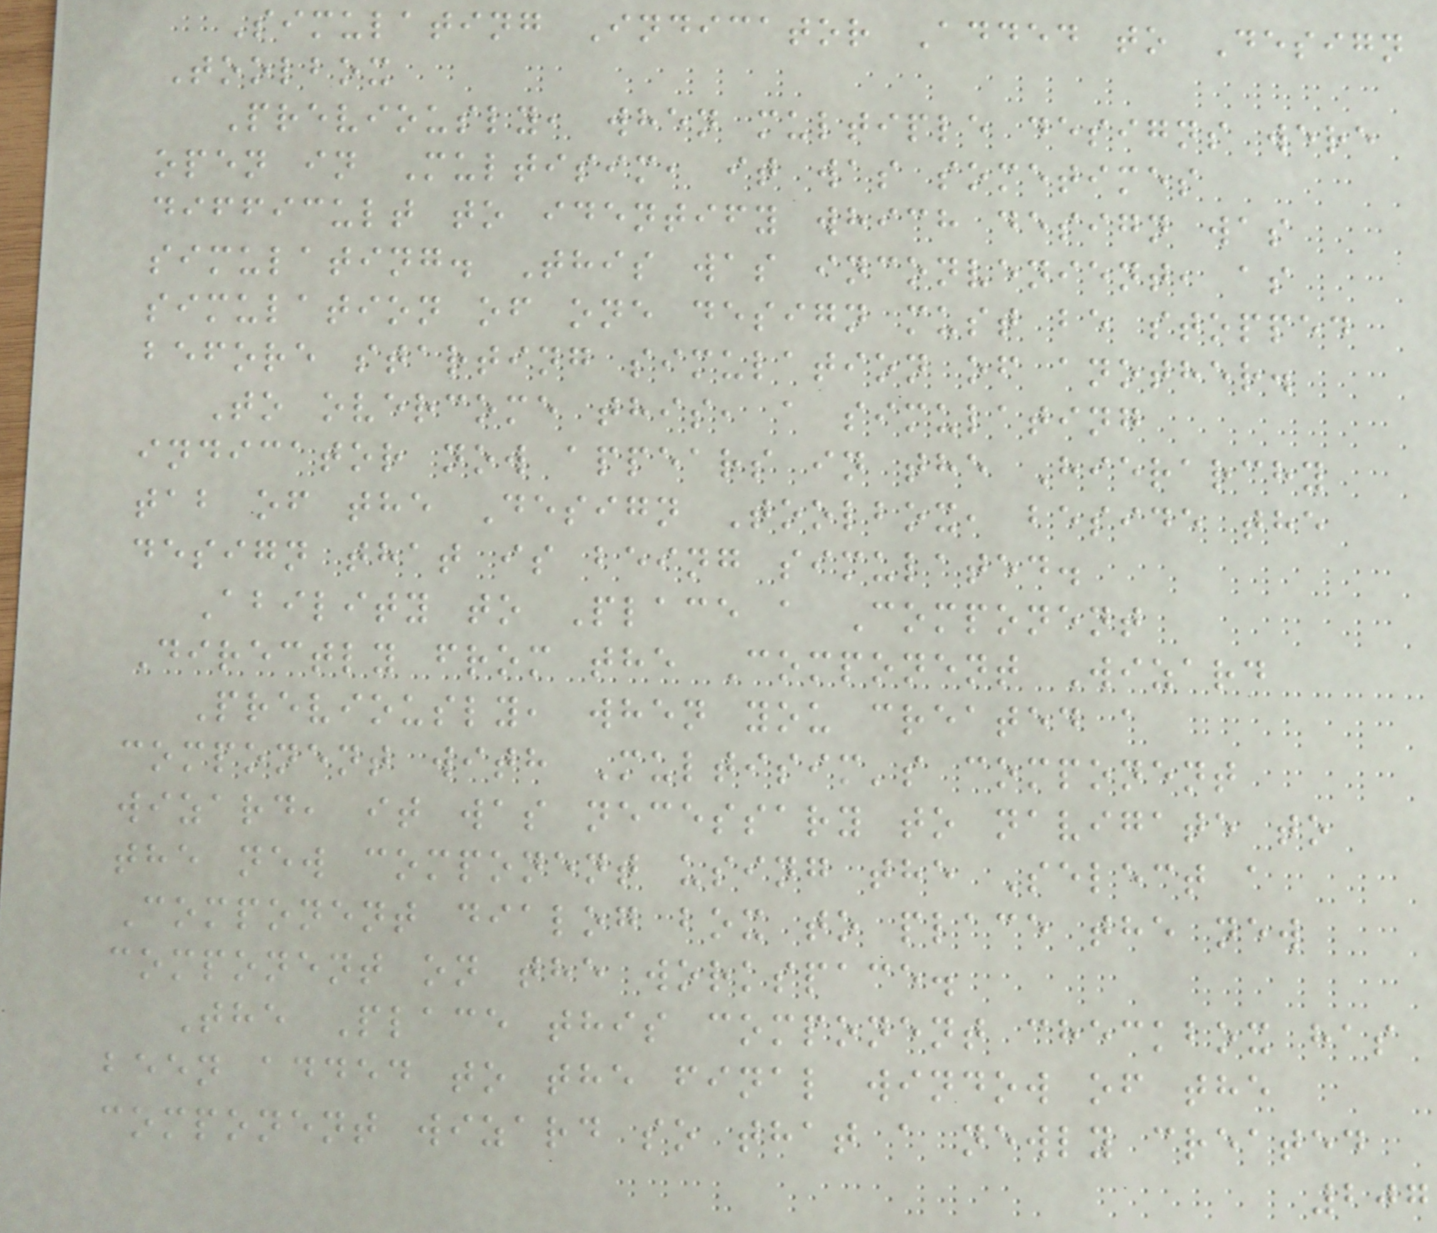Simulating Indicator Added to Design
Toolbox
Previously, when multiple designs were
open in Multisim, it was sometimes
difficult to identify which design was
simulating. This was inconvenient, as
simulation of one design must be stopped
before starting simulation of another.
To overcome this, a simulating
indicator now appears in the Hierarchy
tab of the Design Toolbox, beside the
design that is being simulated.
Ability to Place a Component
Directly from the Component Wizard
Previously, when you created a
component with Multisim's component
wizard, it was necessary to navigate to
the new component using the Select a
Component dialog box to place the new
component on the workspace.
The Place this component checkbox has
been added to the final window of the
component wizard so that a newly created
207
